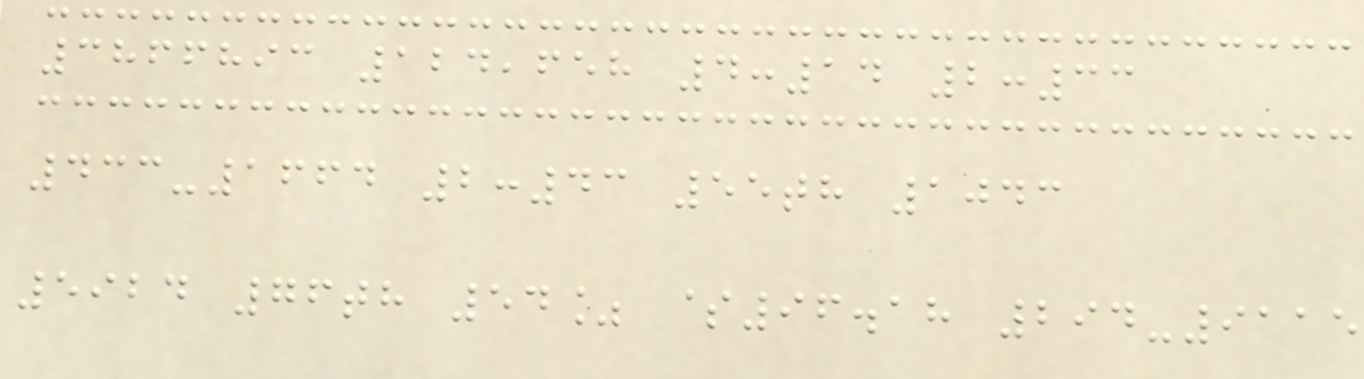3866893 124,658 4:14 2:33
433-1664 2:43 55th 1043
5924 76th 54% $96.18 294-9115
